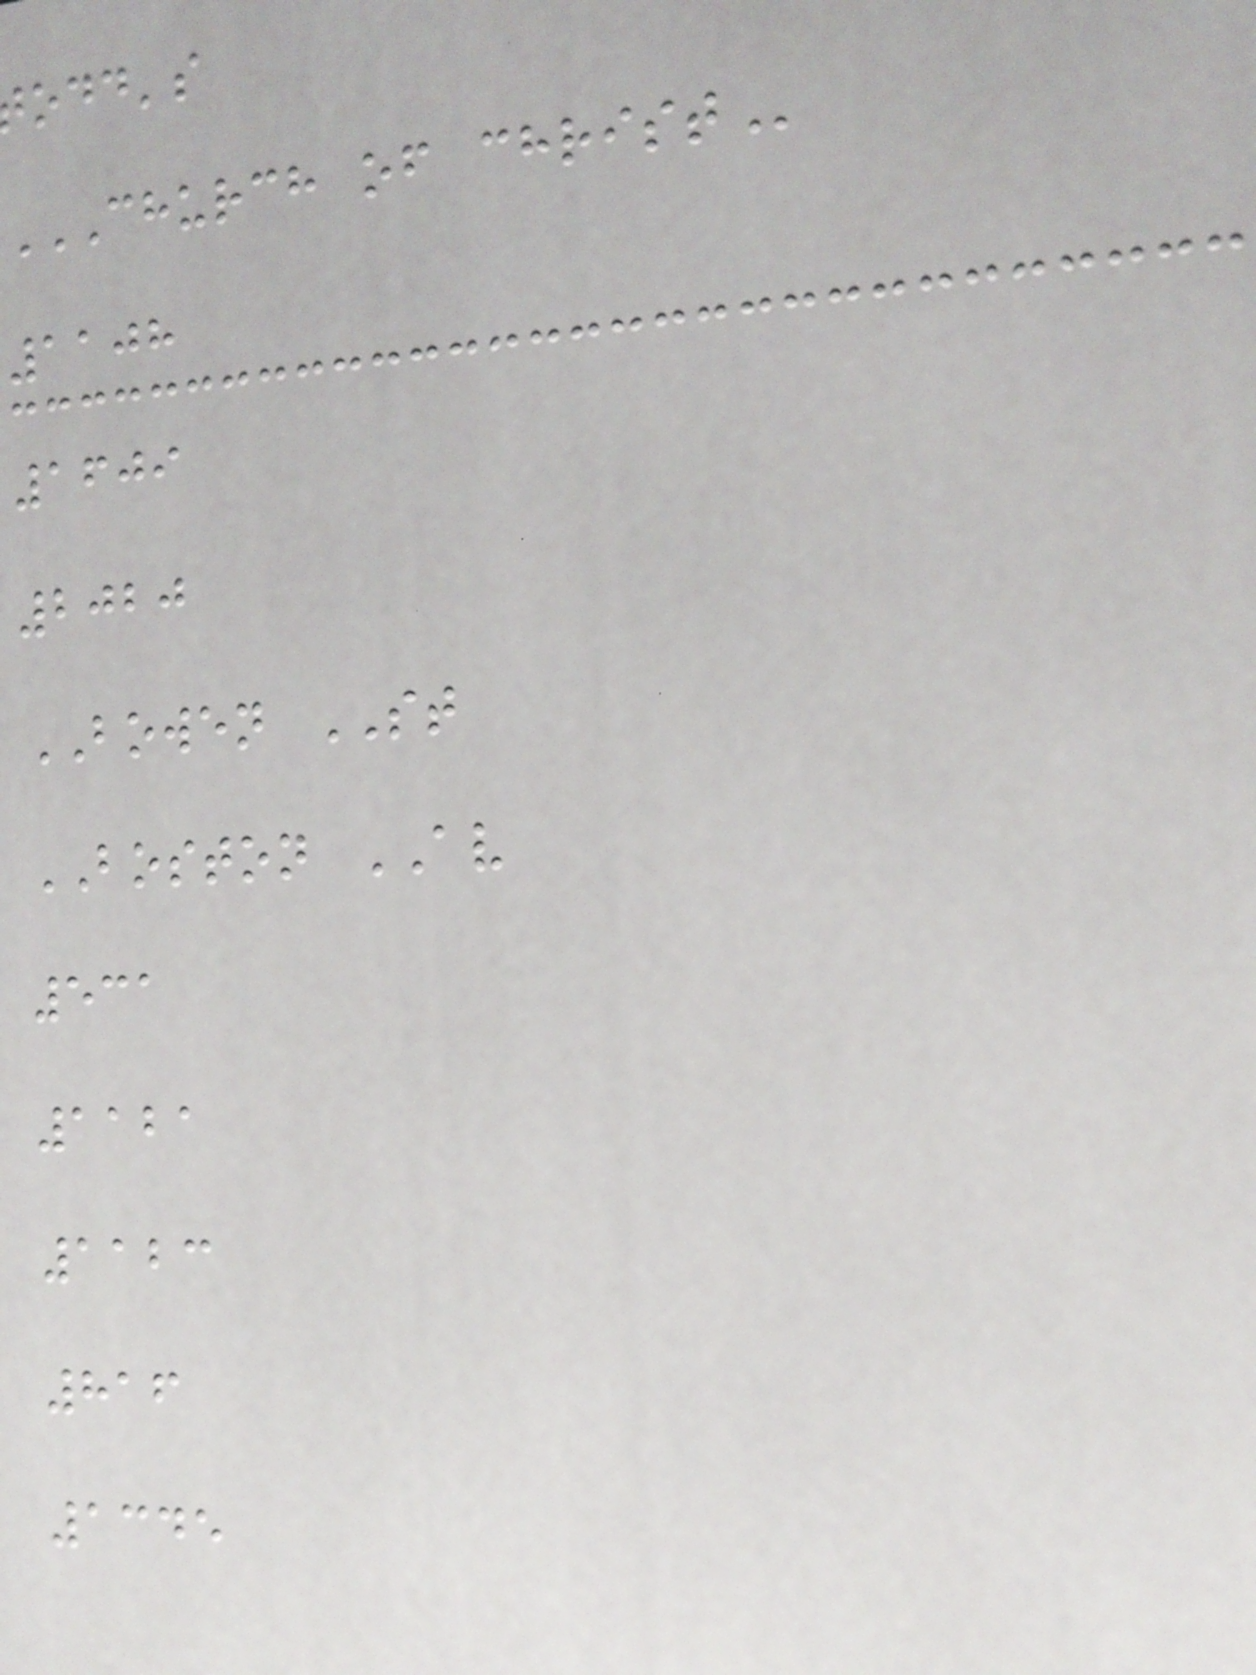odd's
CHURCH OF CHRIST
1108
1609
2020
BOWEN ST
BOSTON AV
531
1121
1123
816
1345
